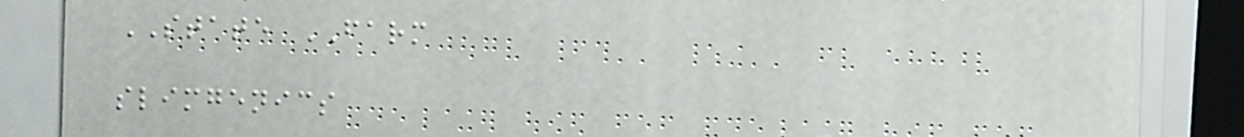STATE FARM
slimgenics
